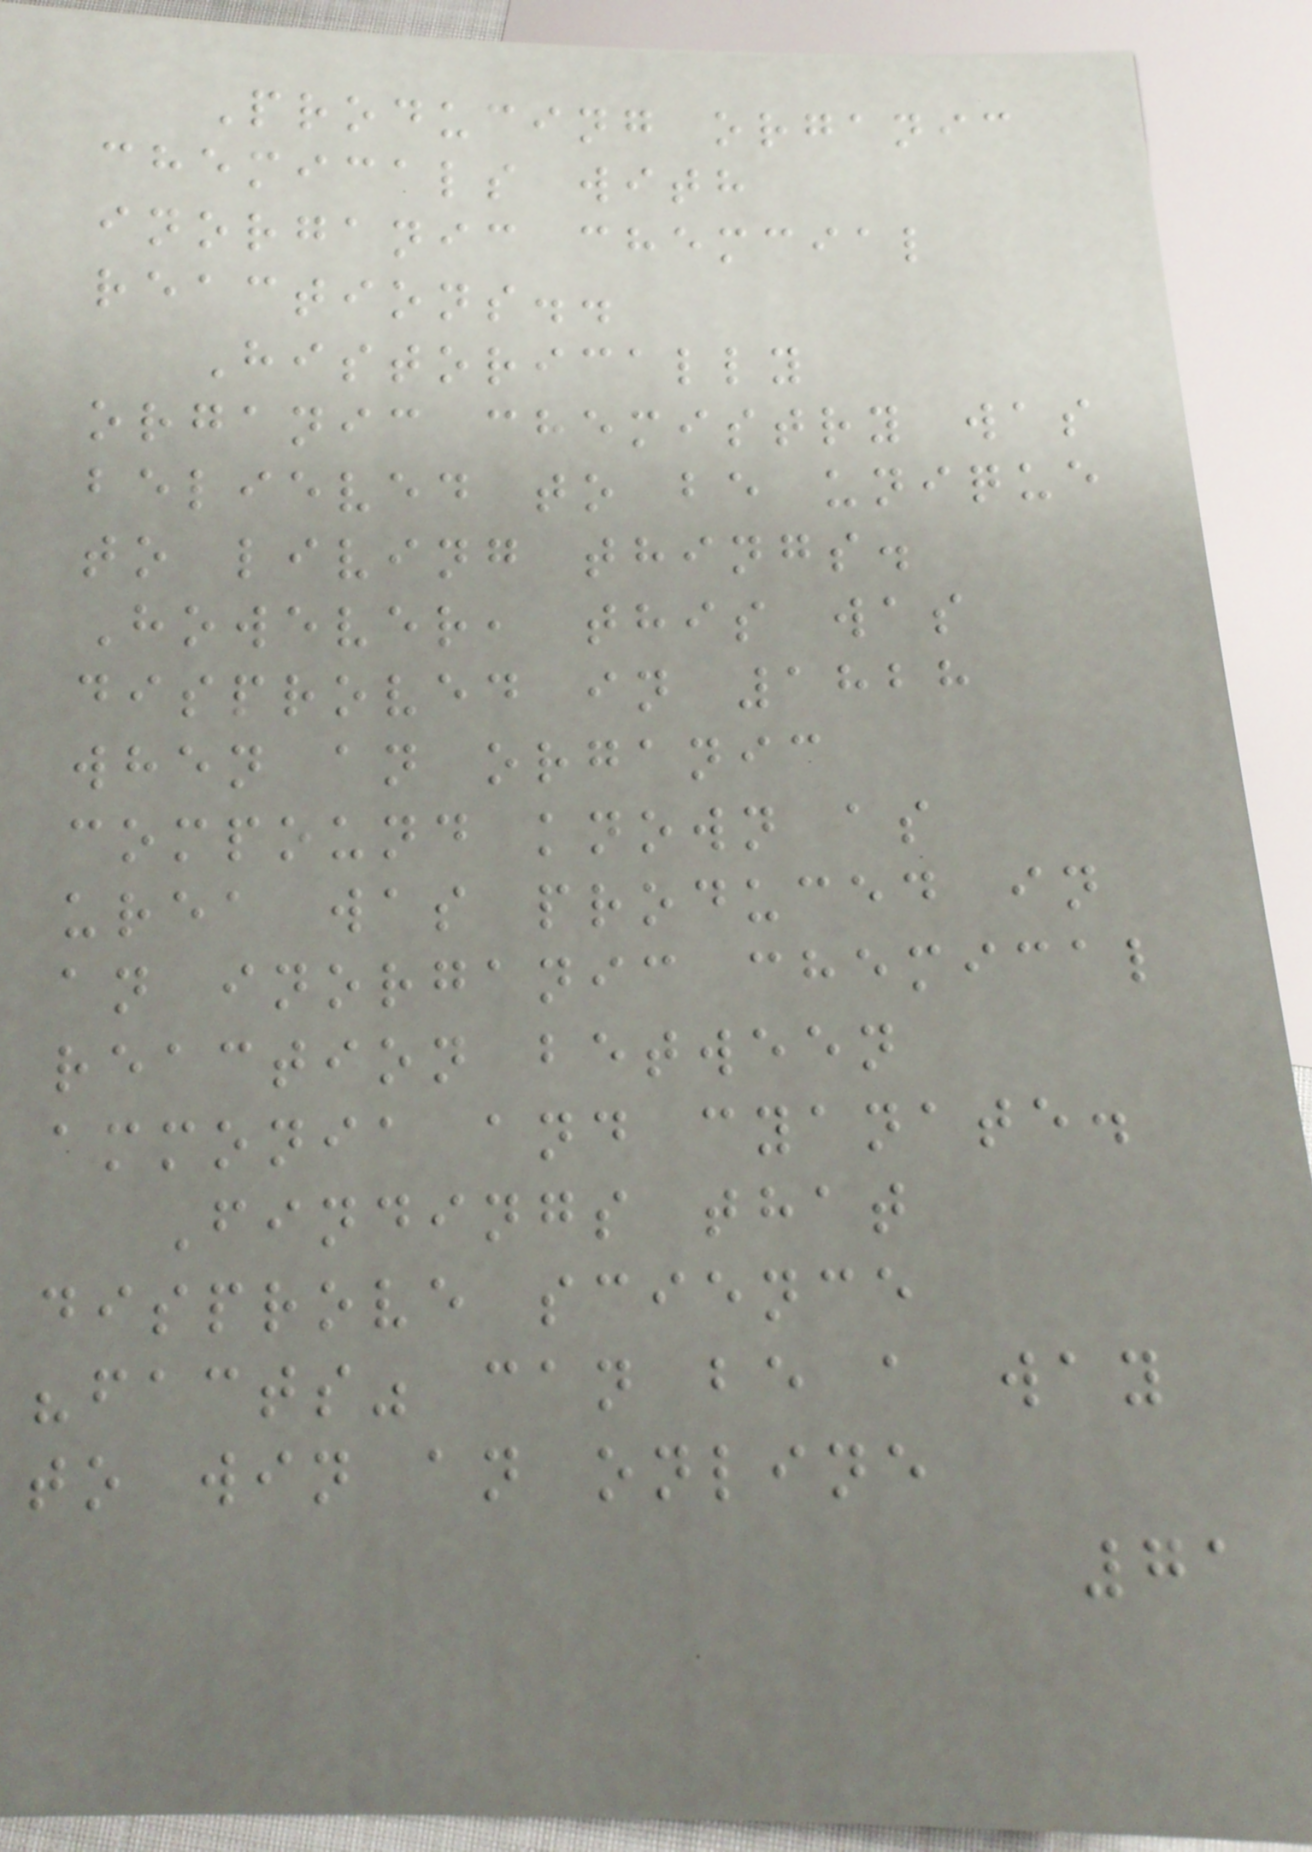Producing organic
chemicals with
inorganic chemcial
reactions..
Historically
organic chemistry was
believed to be unique
to living things.
However, this was
disproved in 1828
when an organic
compound known as
urea was produced in
an inorganic chemical
reaction between
ammonia and cyanate.
Findings that
disprove science
"facts" can be a way
to win an online
71
